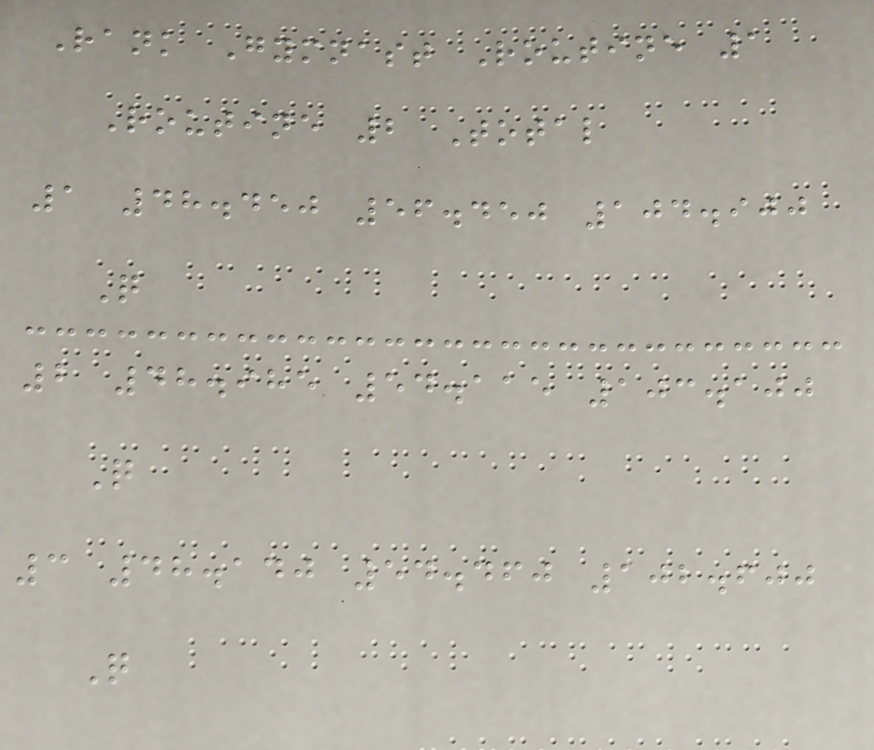Rank Gymnast Routine 1
Routine 2 Total
1 48.450 56.450 104.900
Q
2 48.985 54.115 103.100
Q
3 48.140 54.460 102.600
Q
